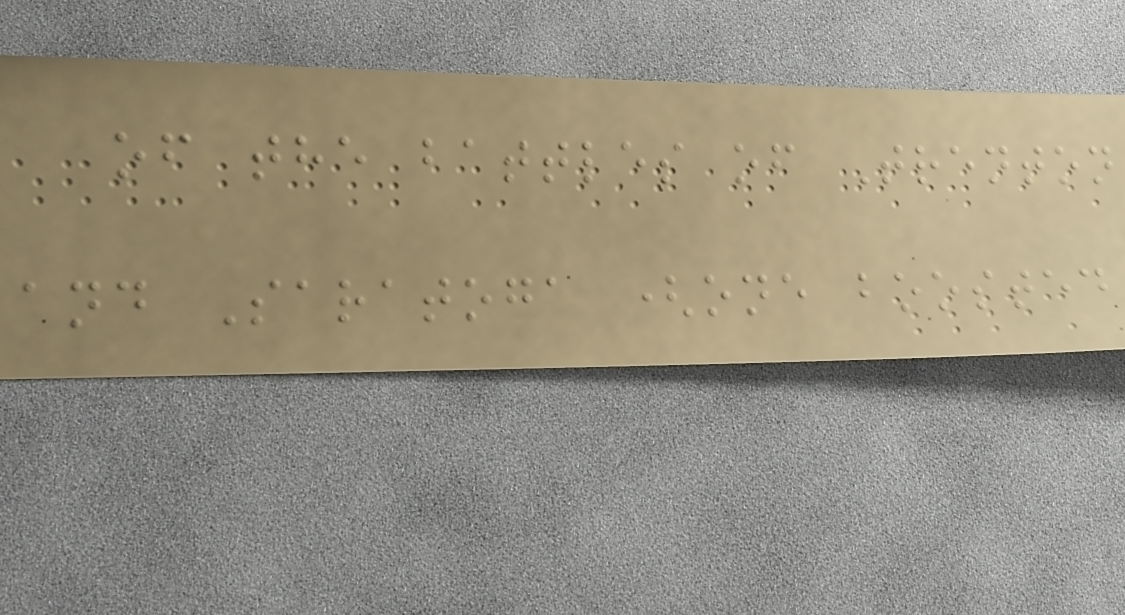of the battles of Trenton
and Saratoga (one boosted
